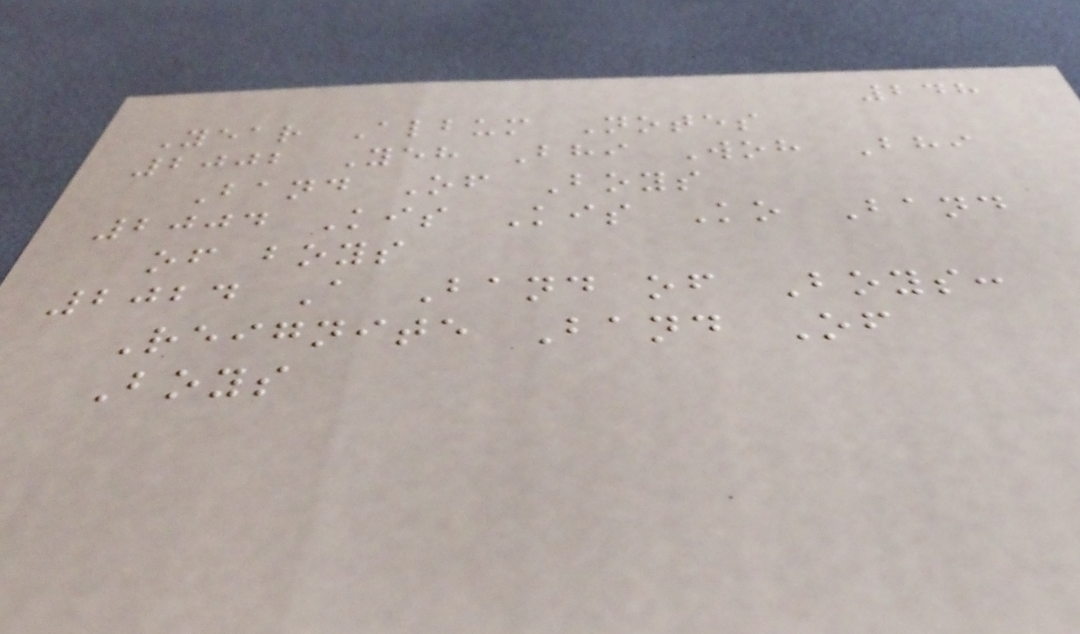248
Year Album Notes
2002 Yeh Bhi Woh Bhi
Band Of Boys
2004 Kis Kis Ko Band
of boys
2024 A Band of Boys:
Reignite Band Of
Boys
